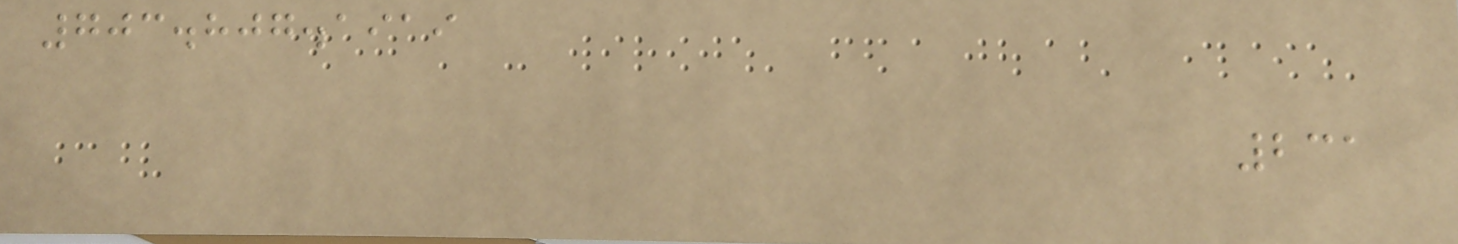703.807.1919
231
